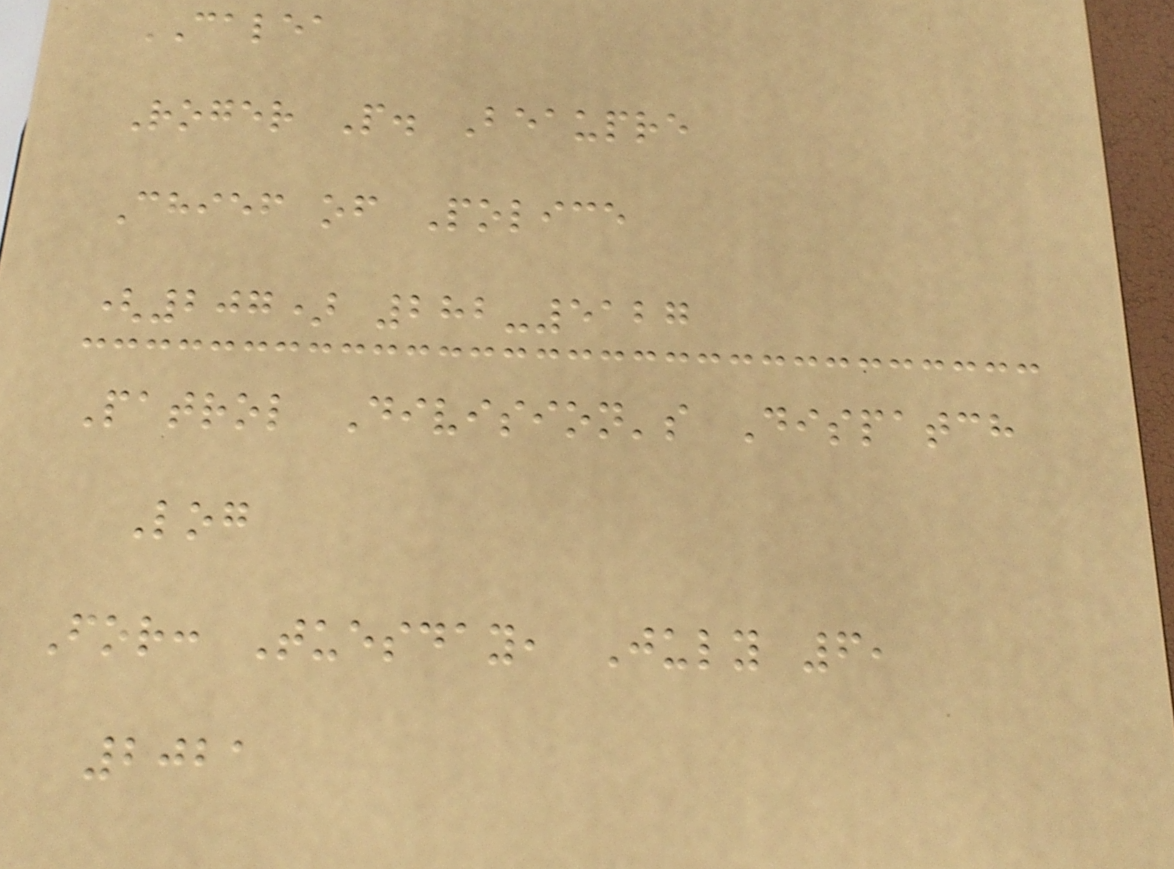CALEA
Roger P. Beaupre
Chief of Police
(207) 282-5127
Patrol Division's Dispatch
Log
For: Tuesday, July 6,
2021
